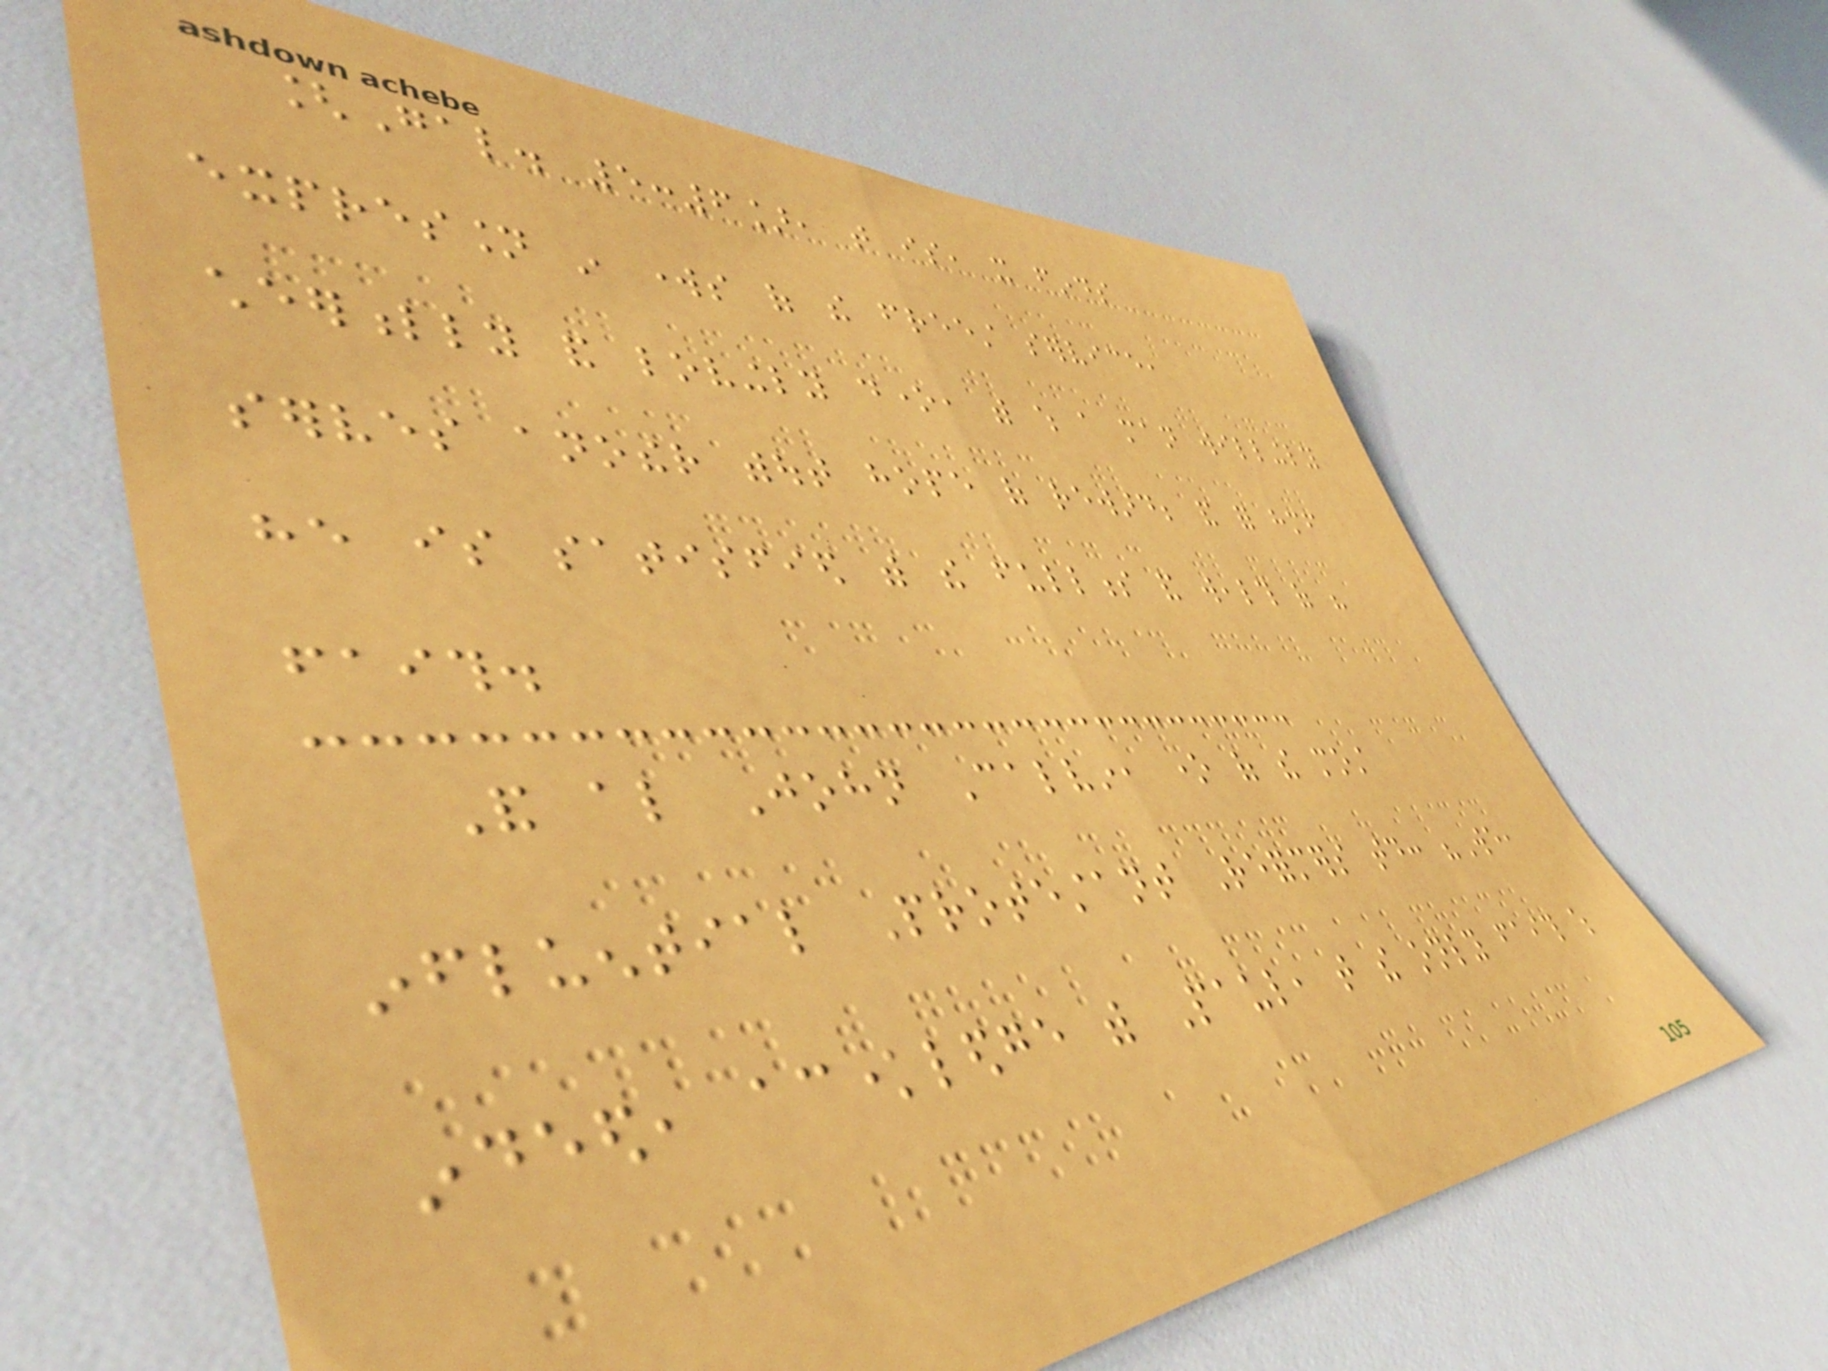[Gal. 5:6], that is, it finds
expression in works of the freest service,
cheerfully and lovingly done, with which a man willingly
serves another without hope of reward; and for himself
he is satisfied with the fullness and wealth of his
faith.
And also John Calvin, one of the most
influential Protestant Reformers today: "We,
indeed, acknowledge with Paul, that the only faith which
